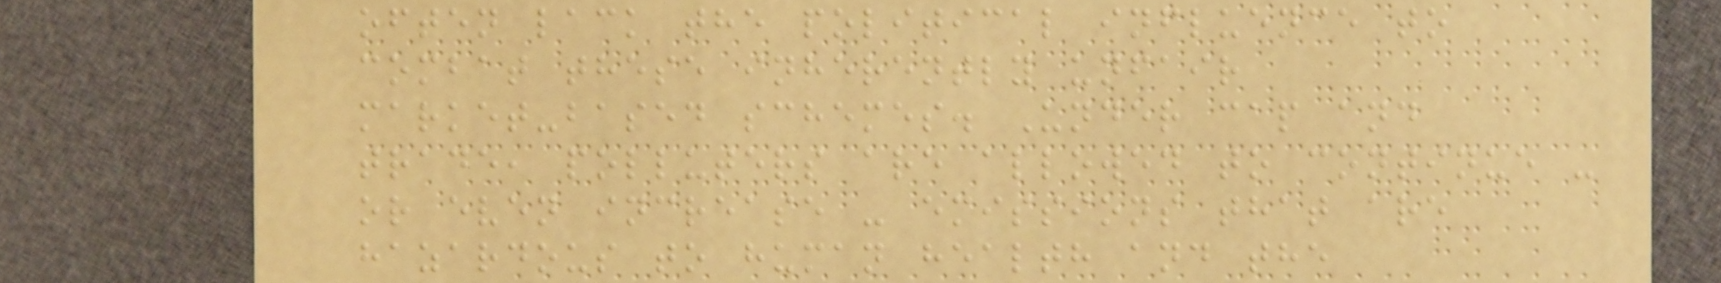often lack the political influence to
combat these inherently unfair
market-based schemes. Under cap and
trade, polluters are allowed to continue -
or even increase - emissions that are
hazardous to human health and the
